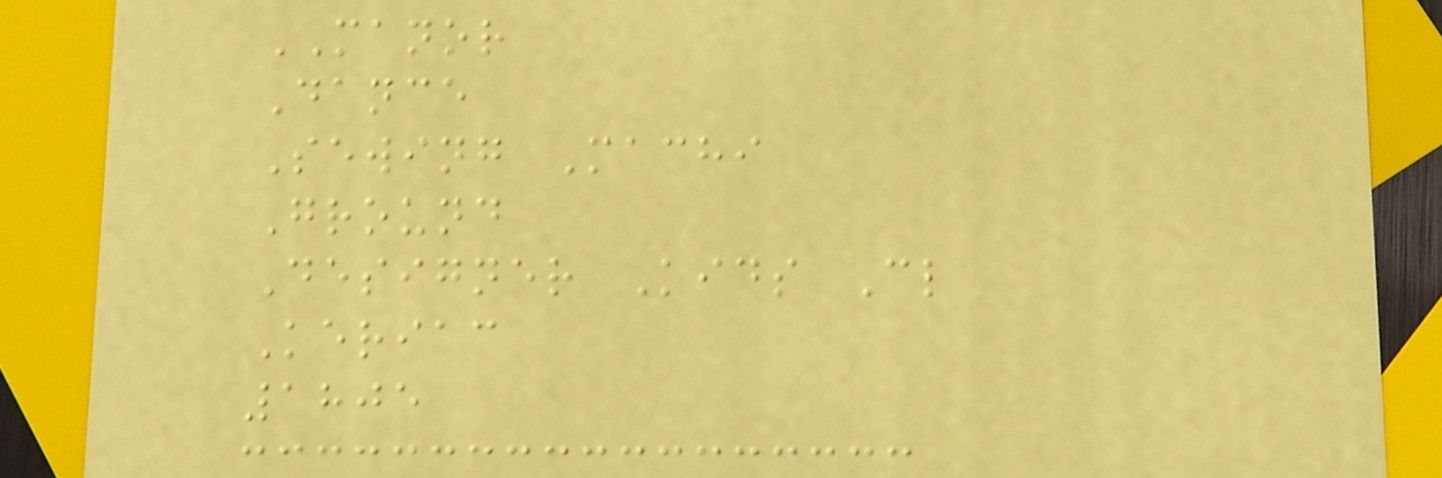MANOR
Dance
Sewing Machi
Ground
Designer Kids Cl
Keriac
1805
